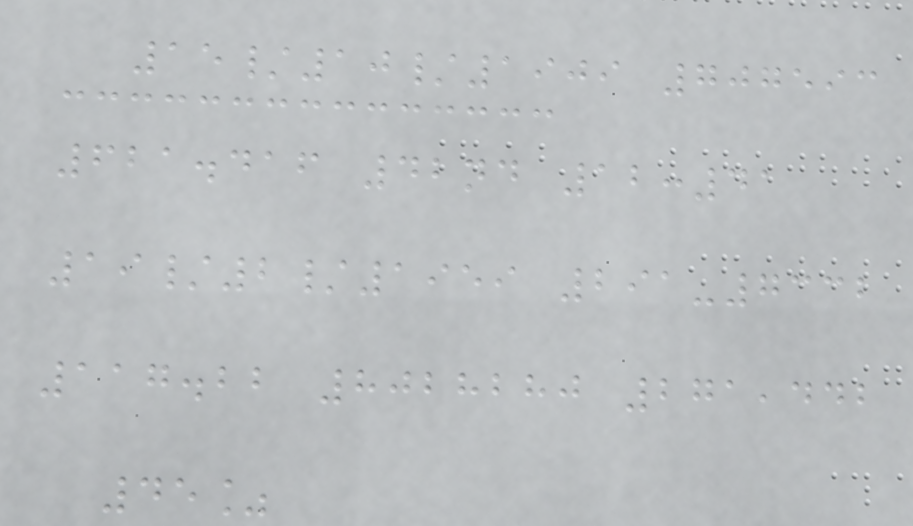15/10/1909 707593
621.416 42nd 12:41
19/2/1959 291-7332
117.22 8028280 271,442
45%
